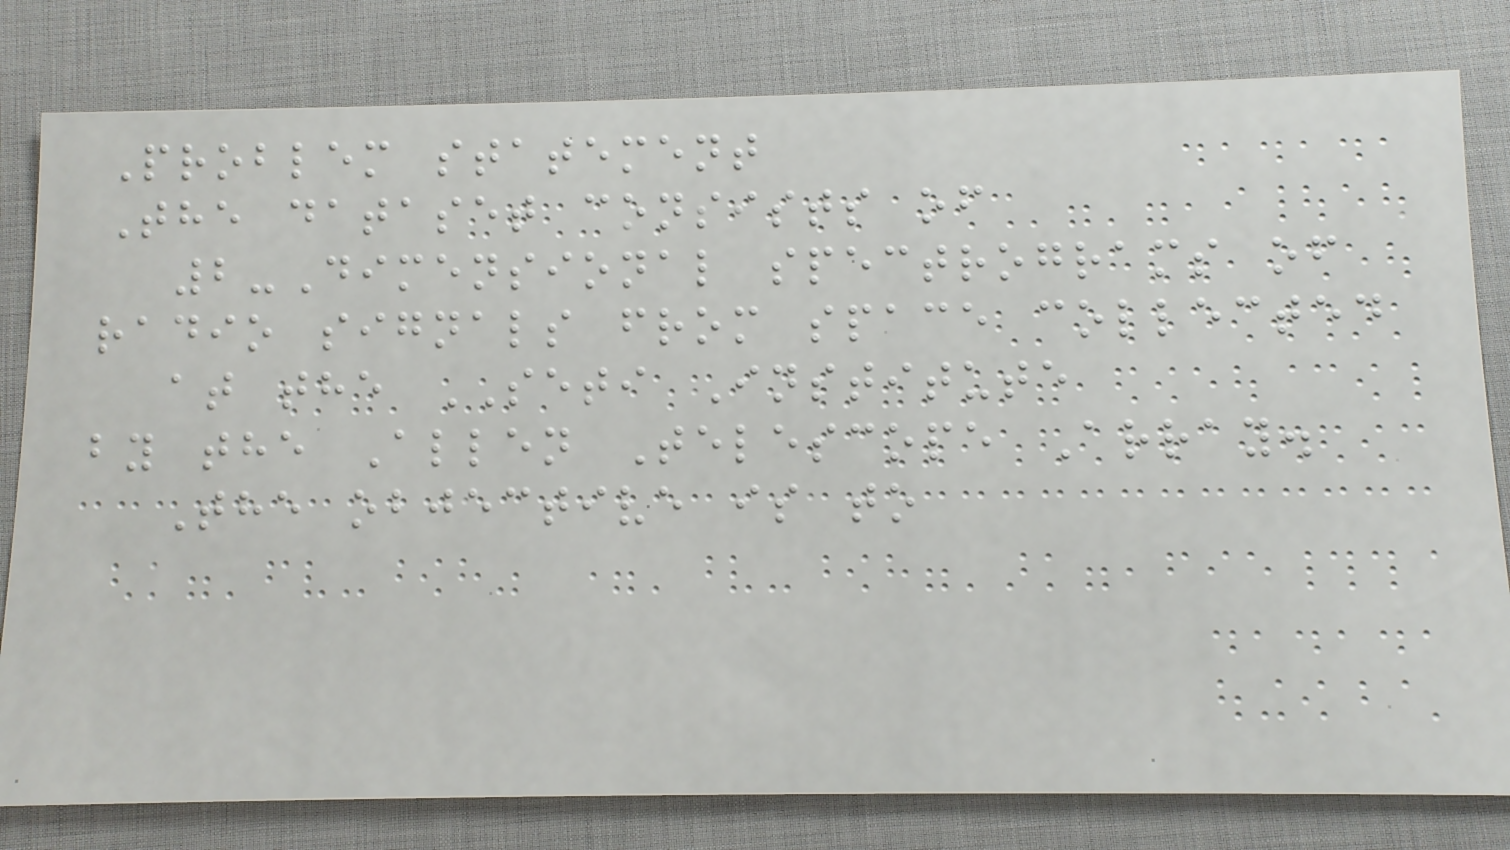Problem statement
The dataset consists of
2-Dimensional spectrograms of
radio signals from space collected
at the SETI Institute
by the Allen Telescope Array.
The objective is to
